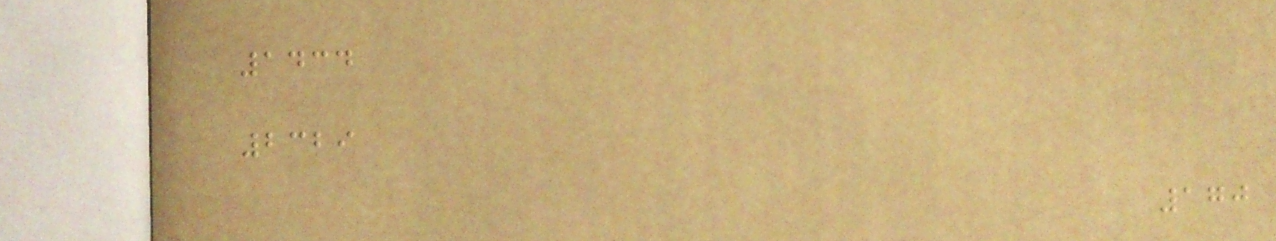1434
2329
170
